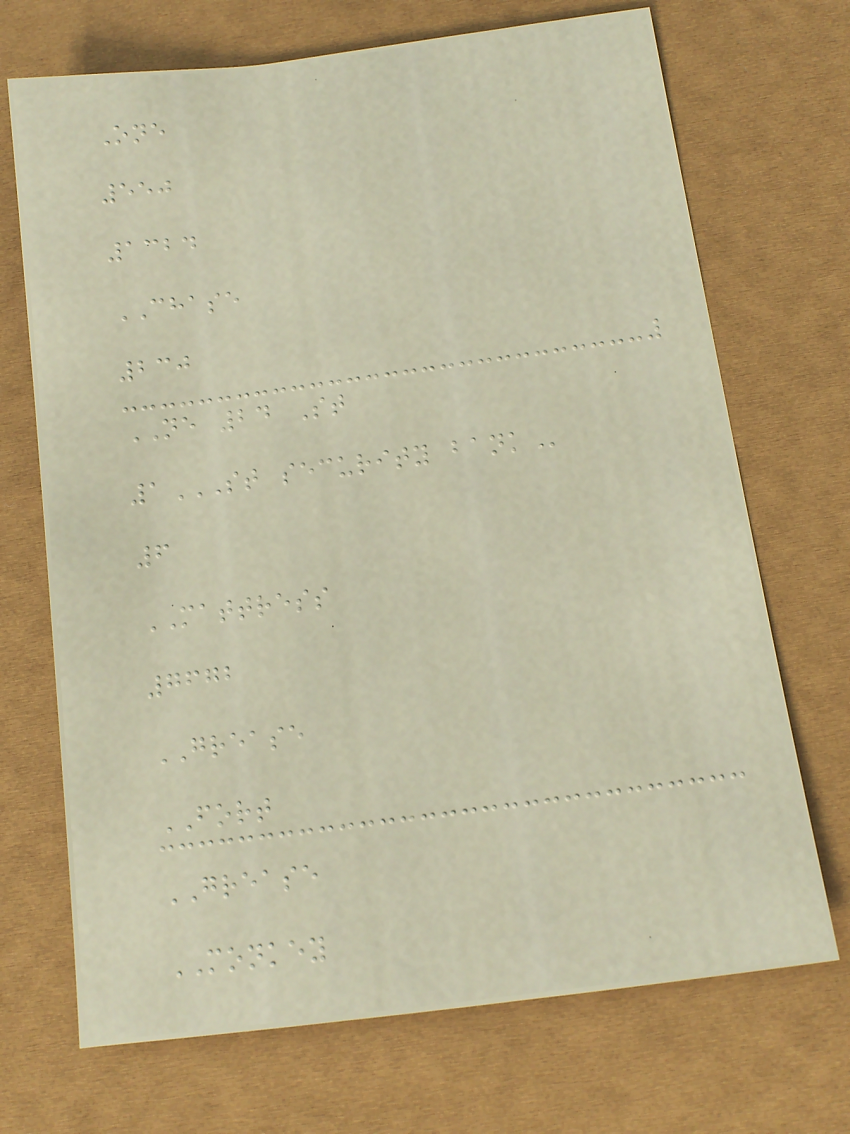One
550
1324
CHASE
230
NE 24 St
1ST SECURITY BANK
6
MATTRESS
7672
GREASE
FORT
GREASE
MONKEY
